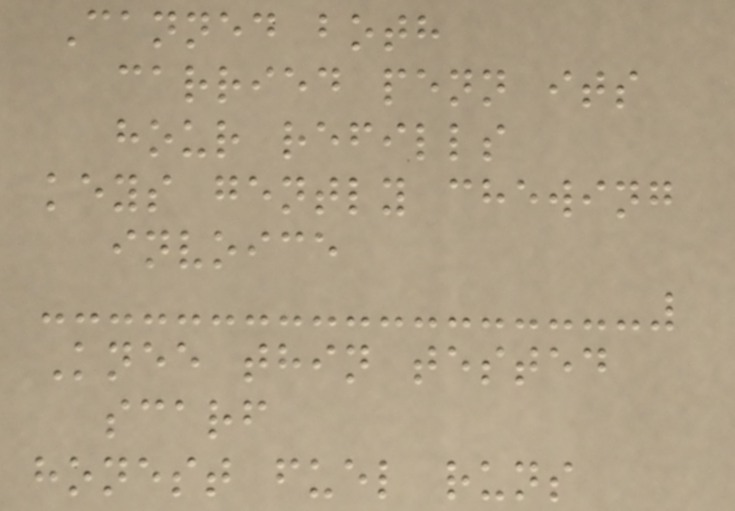Canned both
carried penn its
hour refills
keys gently chewing
invoice
Knee thin tested
scarf
honest fuel runs
